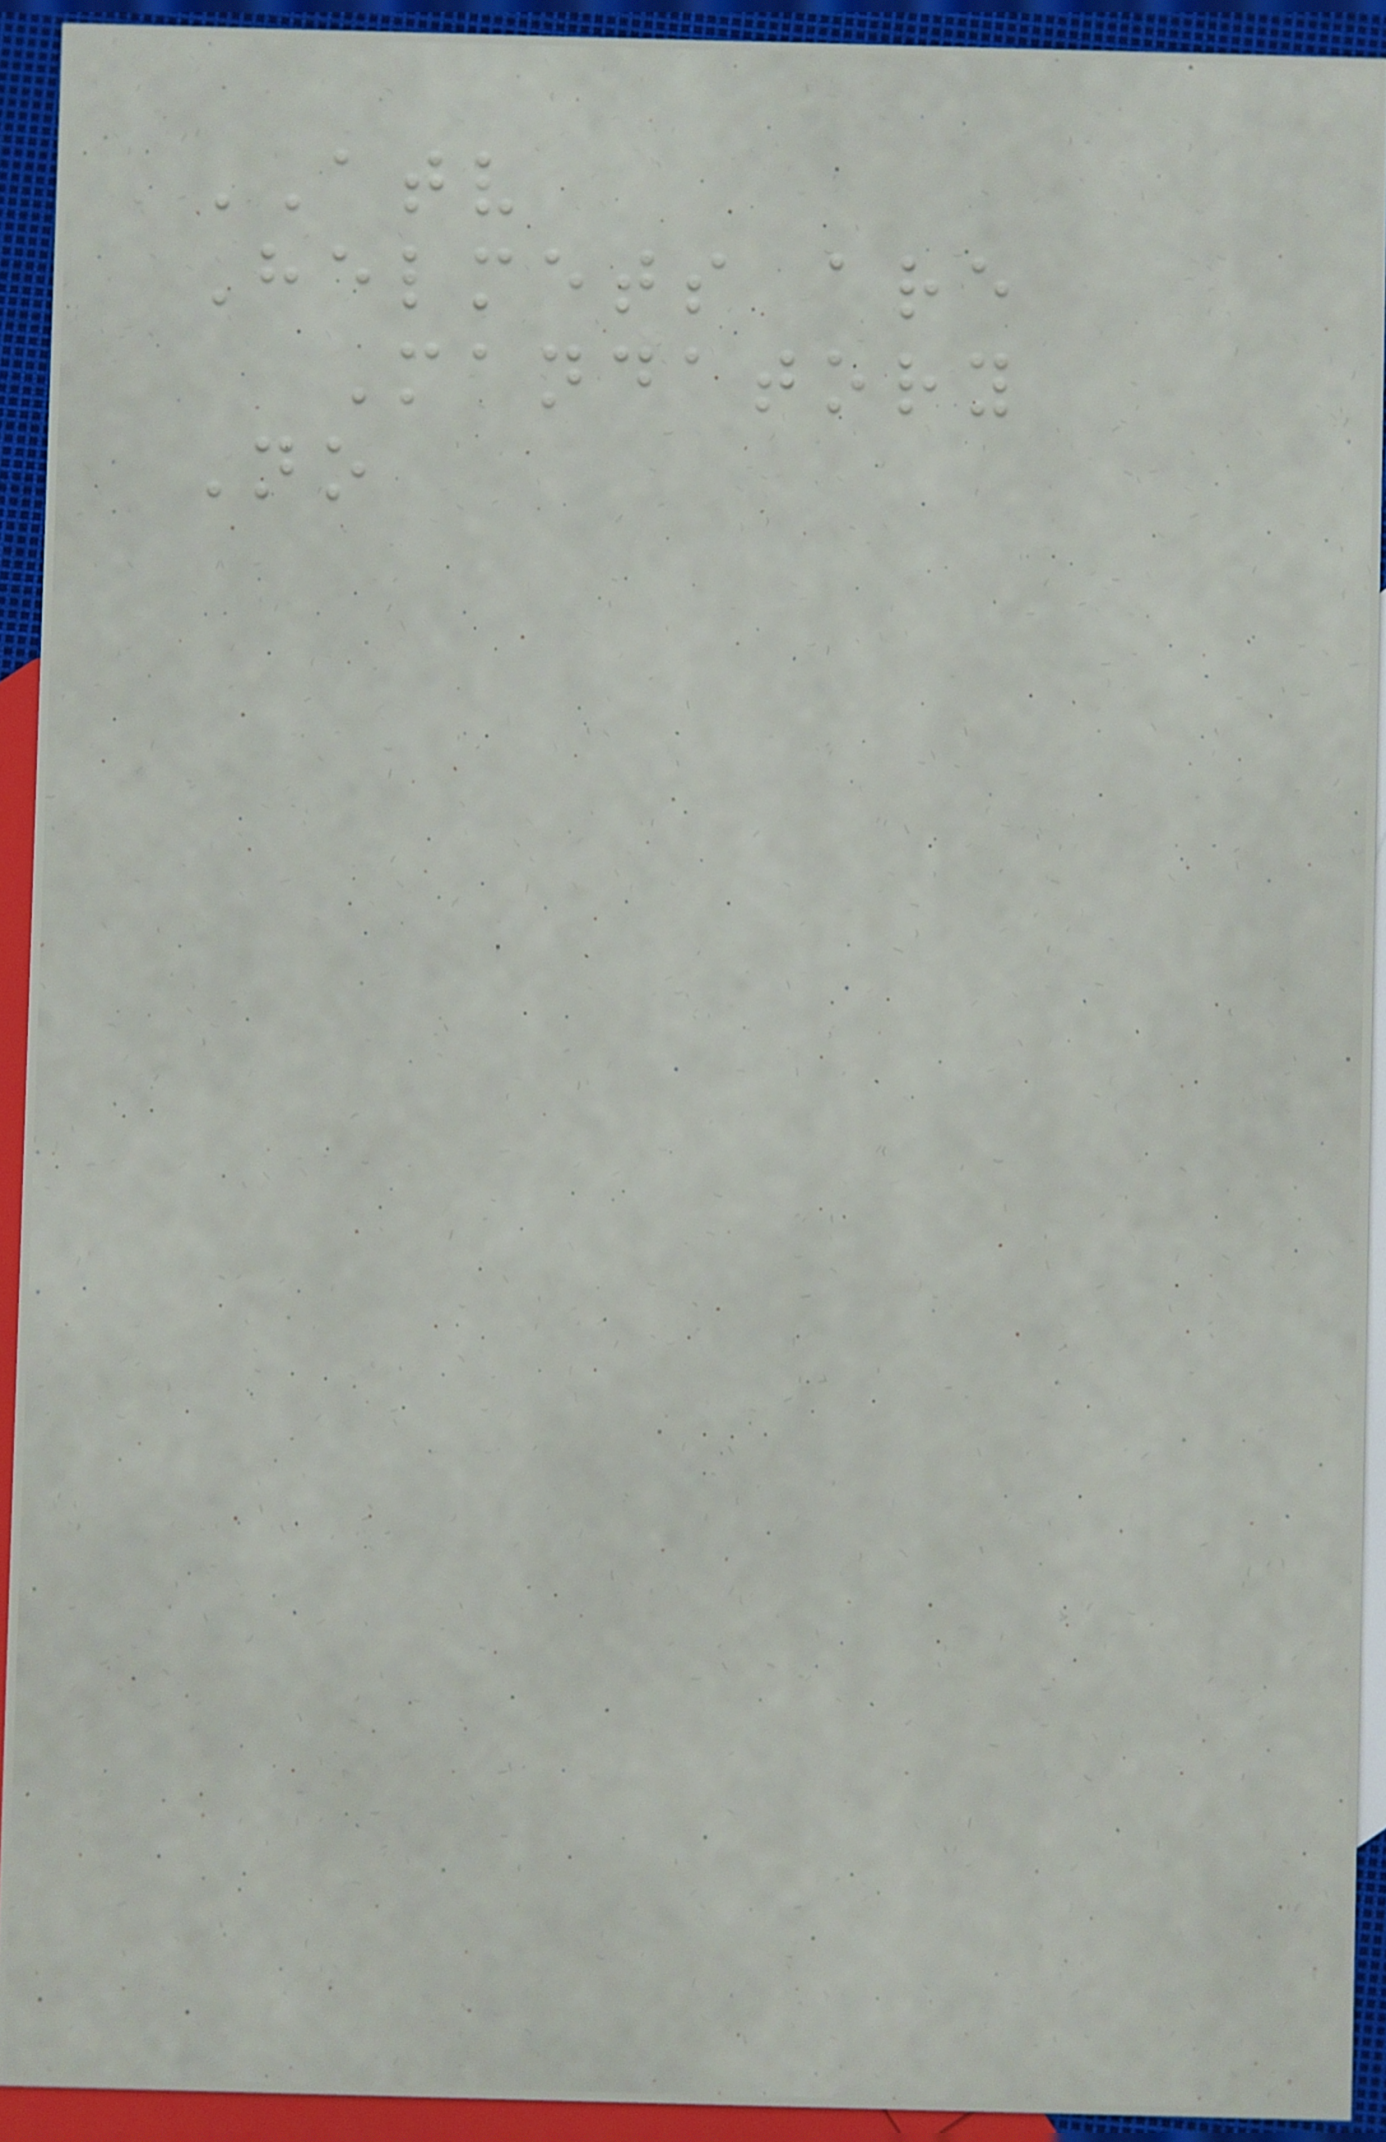ATV
Helmets are
Mandatory
No
